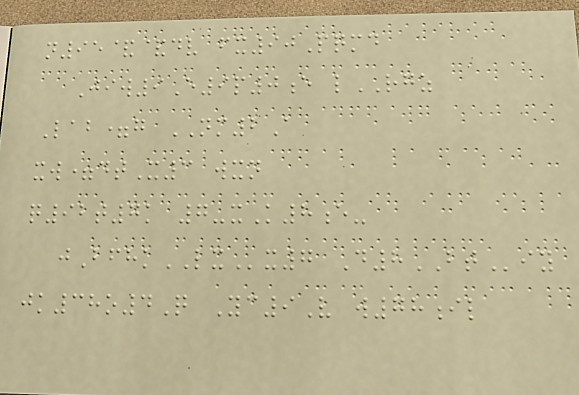n95&&dv fx90Pqmd
Jiw9E9p0e lRGZ
Lab=g NM2A
xw=dtX3 wxn
q92t7k 7-xK8e-
jBfhkLXx7 D8BTiy
jk38o4Q Yc9V w78il
